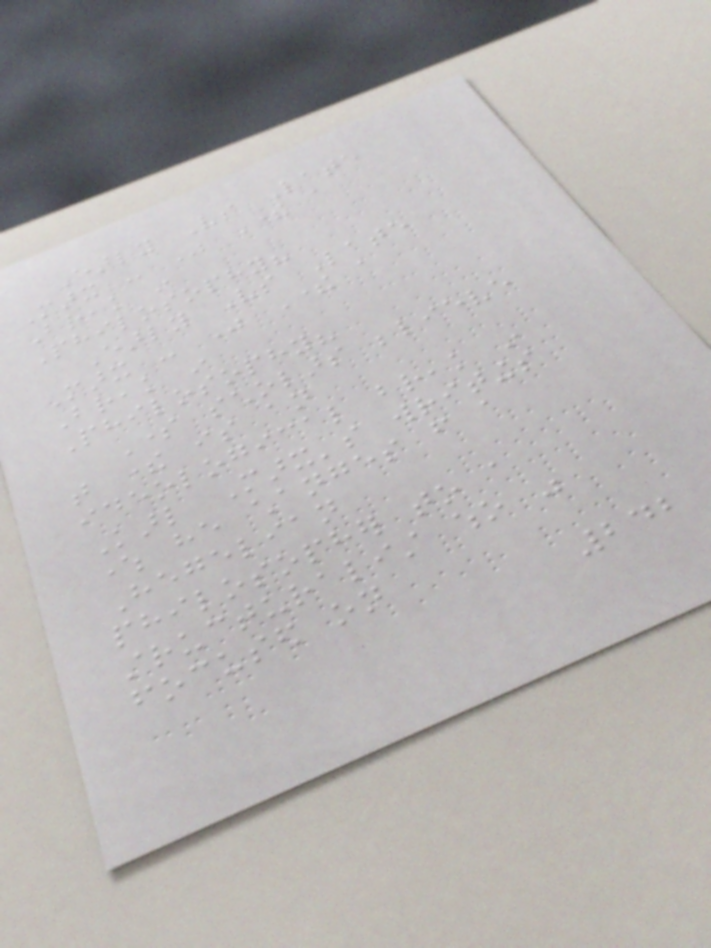Early Vs Late
Marx - Was There a
Break in
Philosophy?
Early Vs Late
Marx - Was There a
Break in
Philosophy?
Some scholars believe
that there is an
ideological break in
Karl Marx's writings
where he changes from a
Hegelian
philosopher to a
structuralist who was
focused on
242
